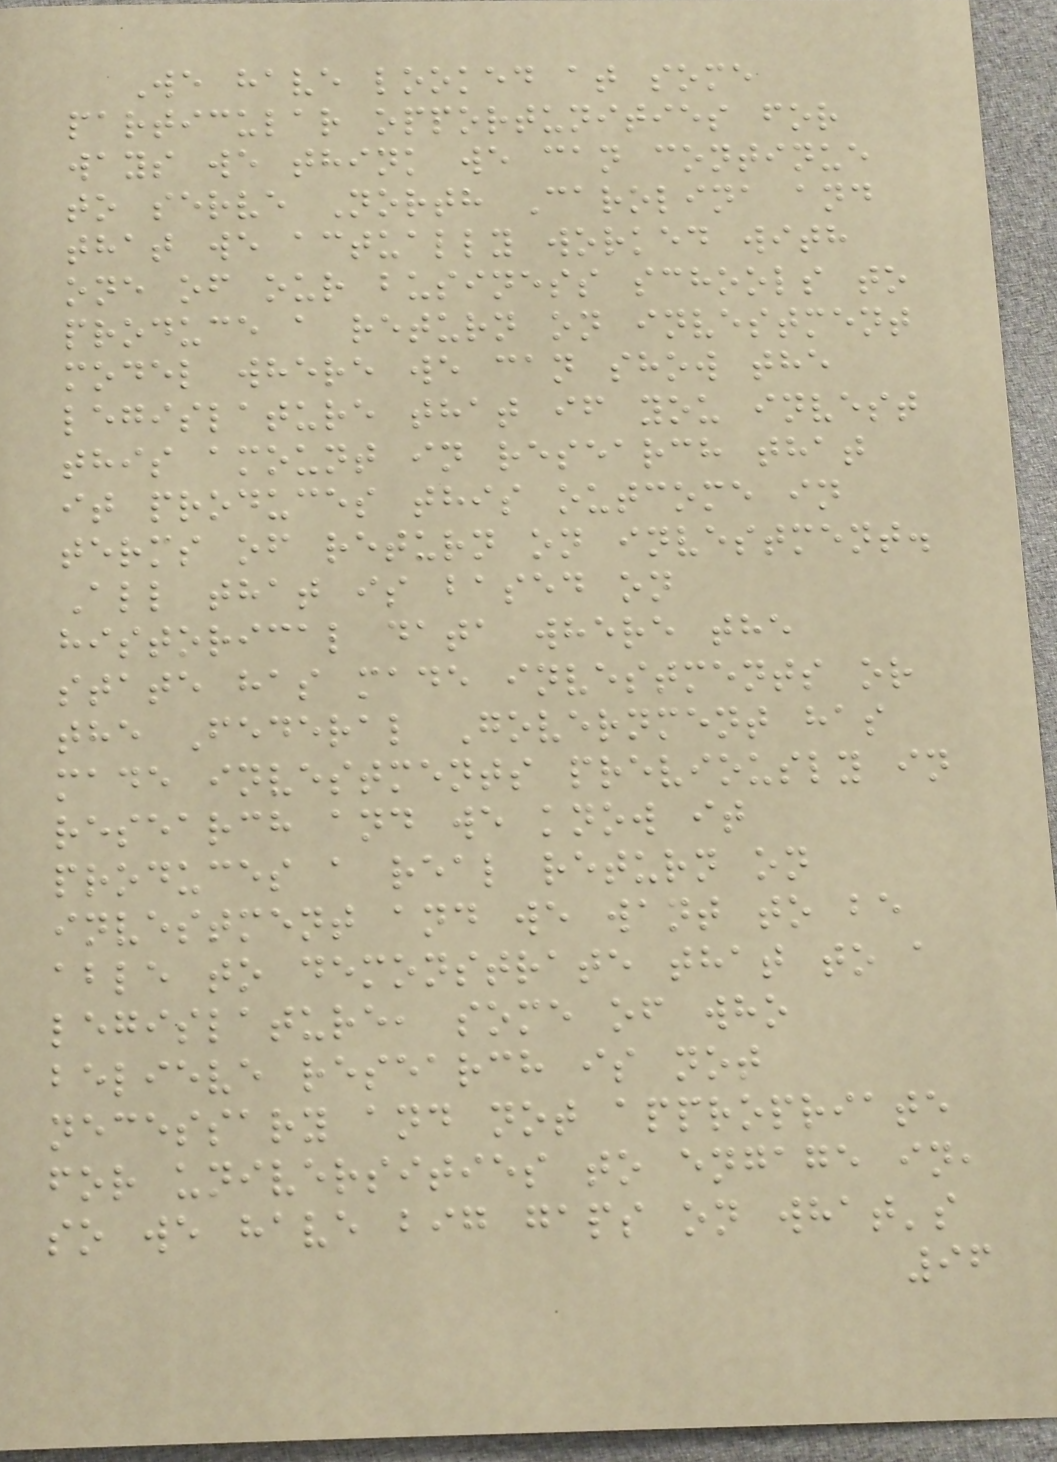We have looked at some
particular opportunities for
ways we think we can continue
to serve North Carolina and
that we actually worked with
one of our business schools to
produce a return on investment
model where we can show the
legislature that if you invest
this amount in research that
it produces this outcome in
terms of return on investment.
All that is based on
historical data where the
state has made investments or
the Federal Government has
made investments previously in
research and we know it
produces a real return on
investment and we want to be
able to demonstrate that to a
legislature, some of who
believe research is not
necessary and not appropriate
for universities to engage in,
so we have big gaps on what's
96
